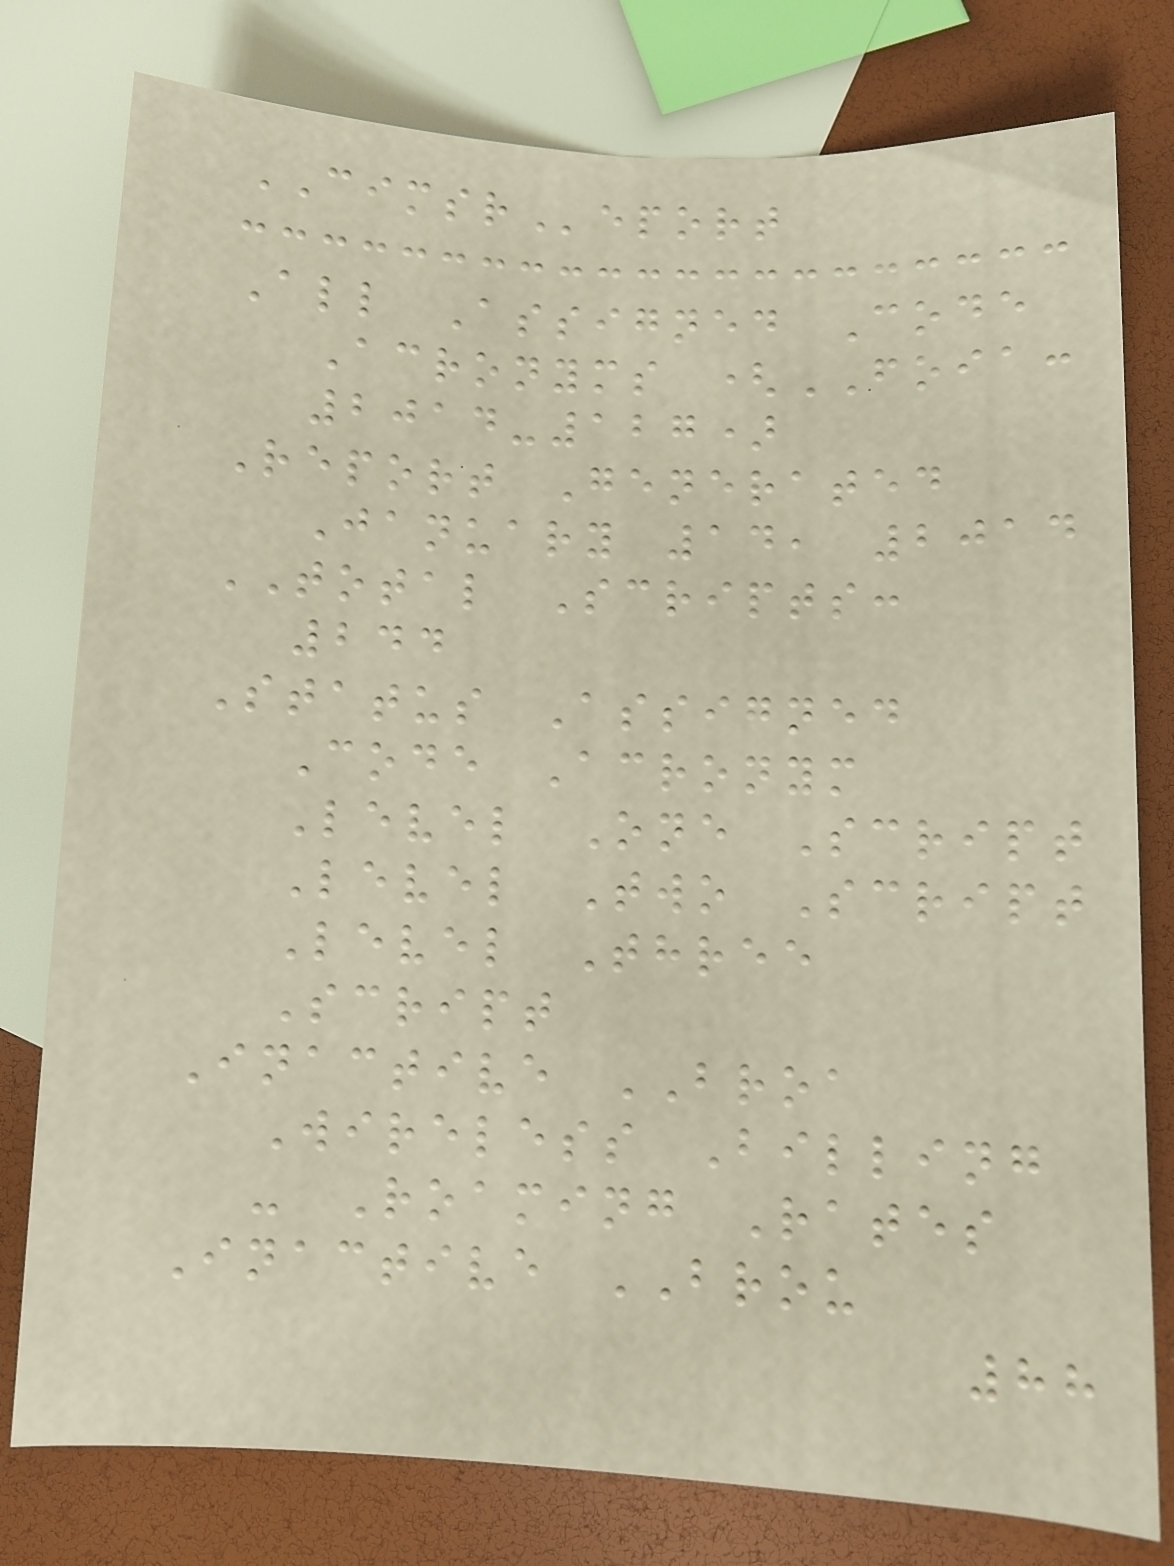CIMSReport
All Assigned Code
Acronyms (FOIA:
2014-127)
Report Generated
January 14, 2014
TOTAL Scripts:
244
Status Assigned
Code Acronym
Level One Script
Level Two Script
Level Three
Script
Inactive BROA
Wireless Billing
- Roaming Rates
Inactive BROU
88
